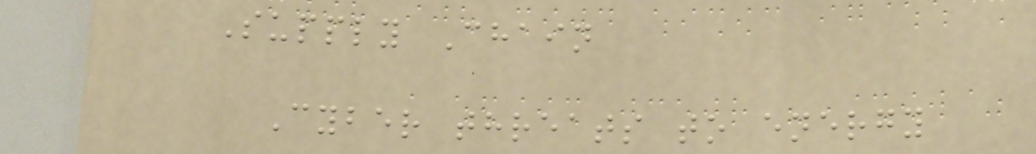Supply Chain
Cyber threats to energy
